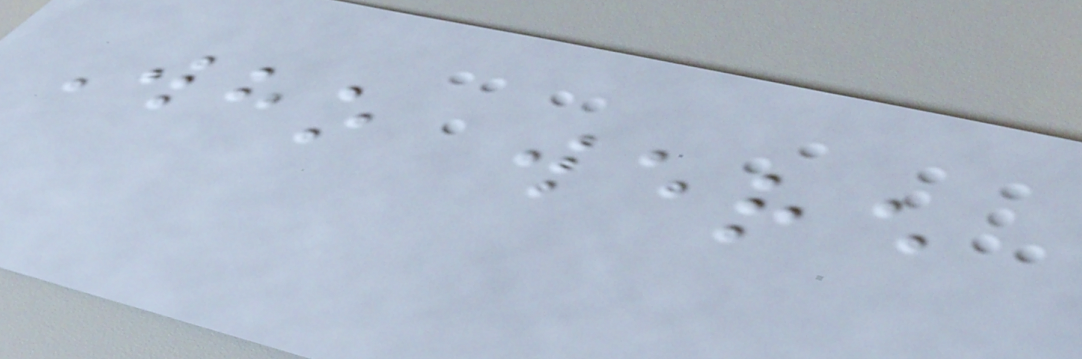Who were
